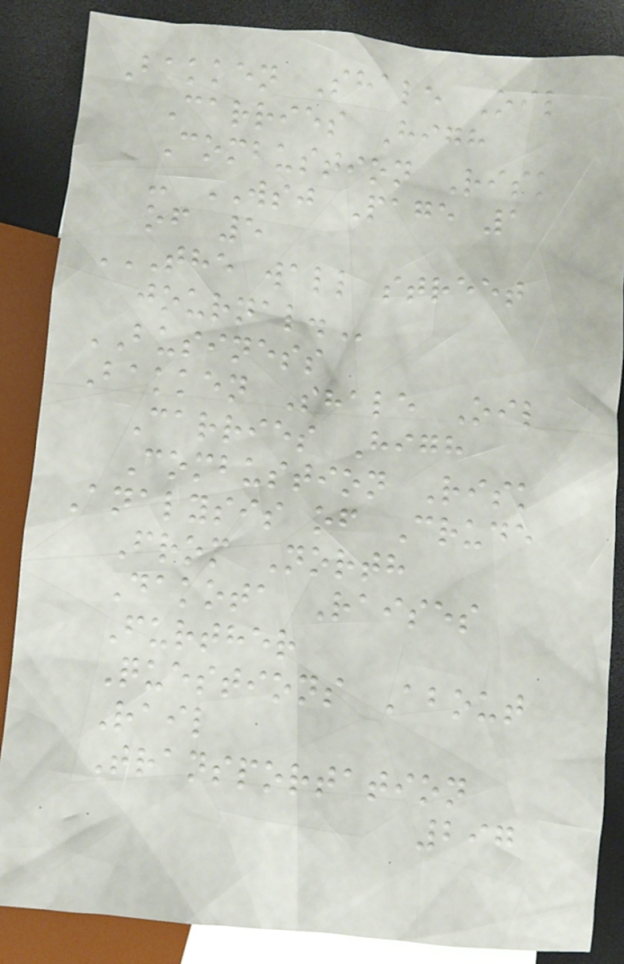Bakken Shale Oil
Carries High
Combustion Risk
- WSJ Page 1
of 5
THE WALL STREET
JOURNAL.
BUSINESS
Bakken Shale Oil
Carries High
Combustion Risk
Analysis of Crude
From North
Dakota Raises
Further
Questions About
Rail
Transportation
297
